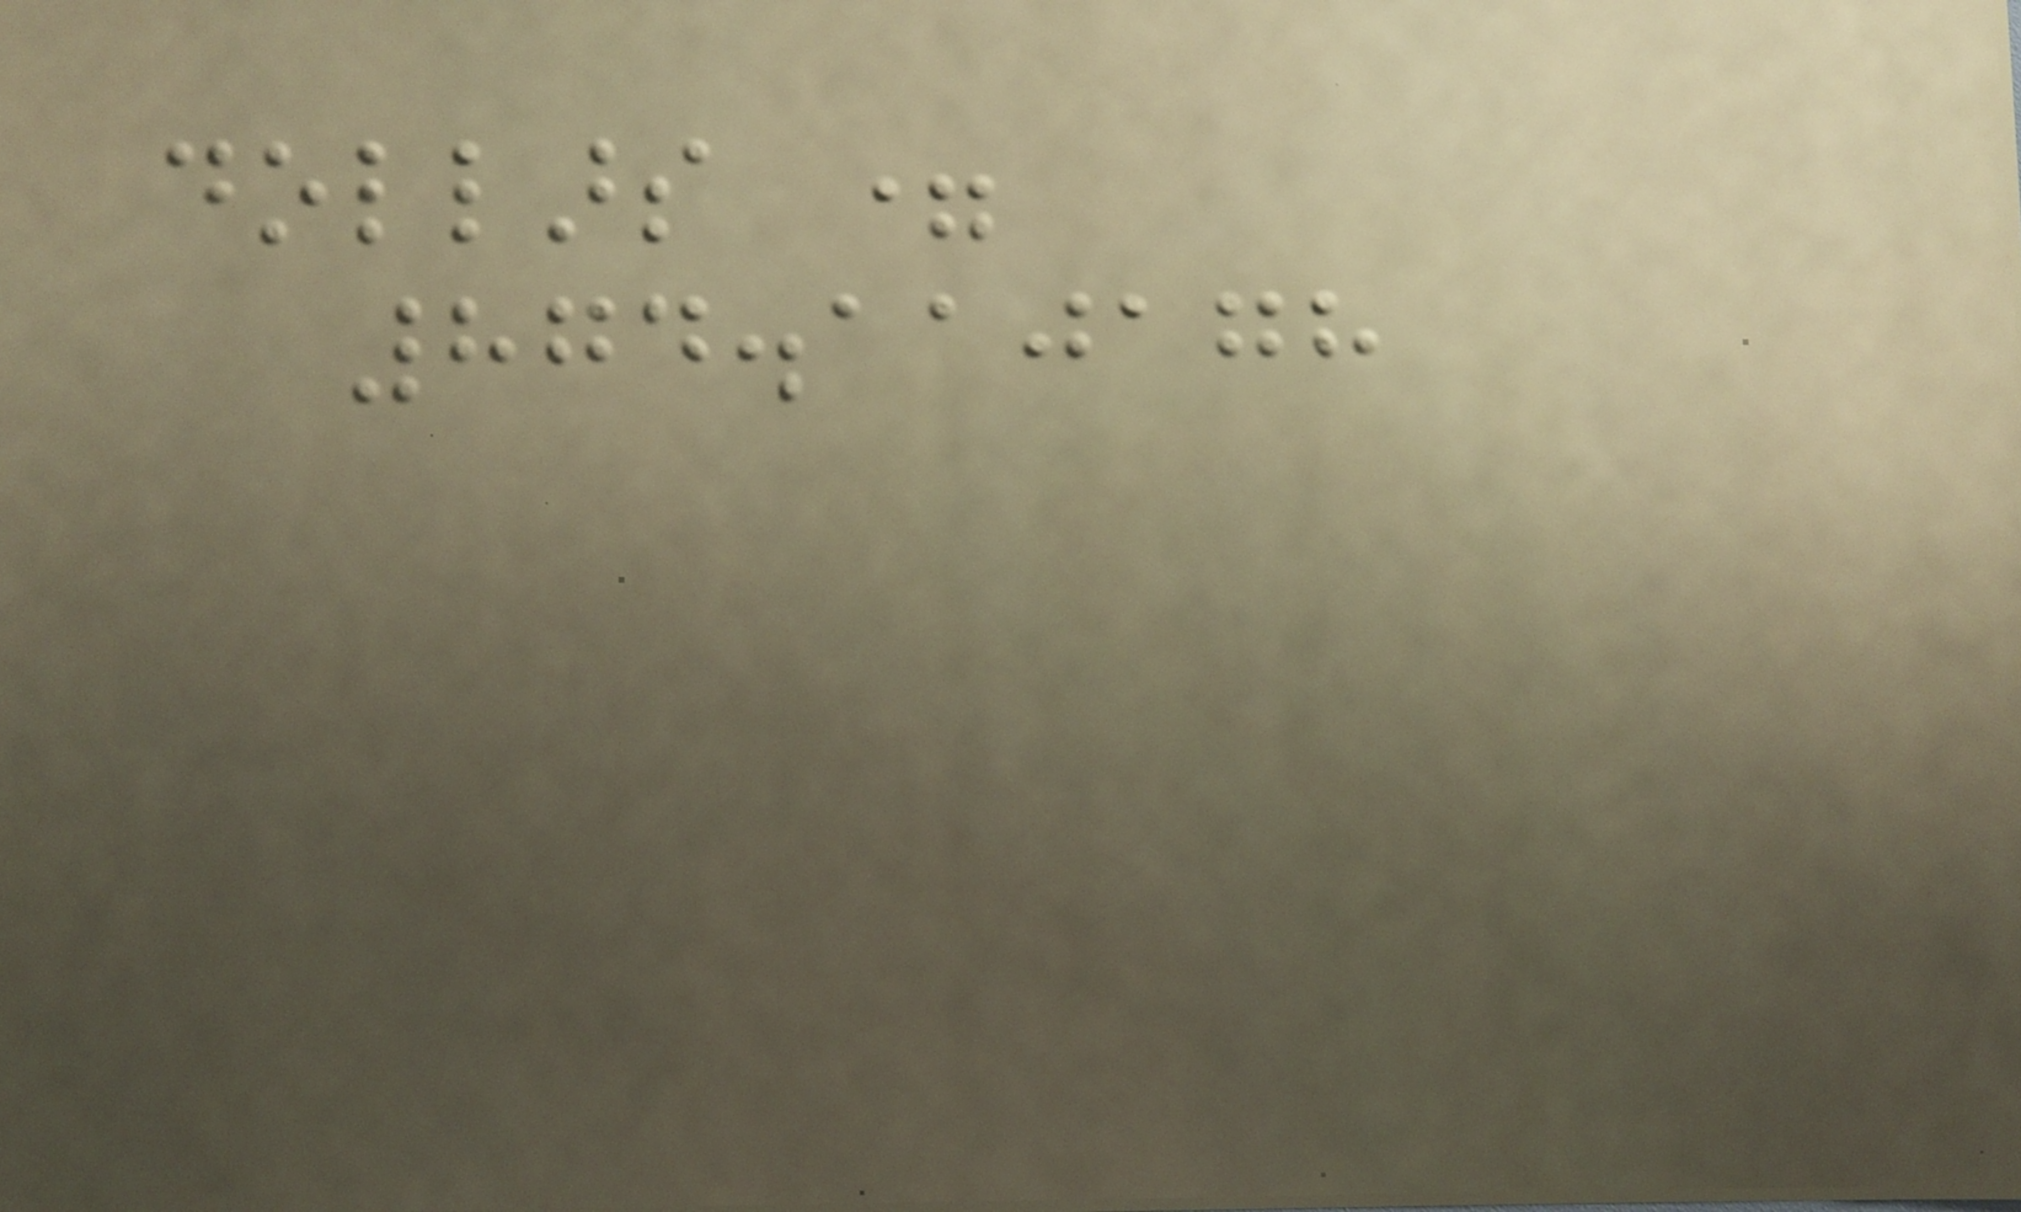dollars =
874.110178
